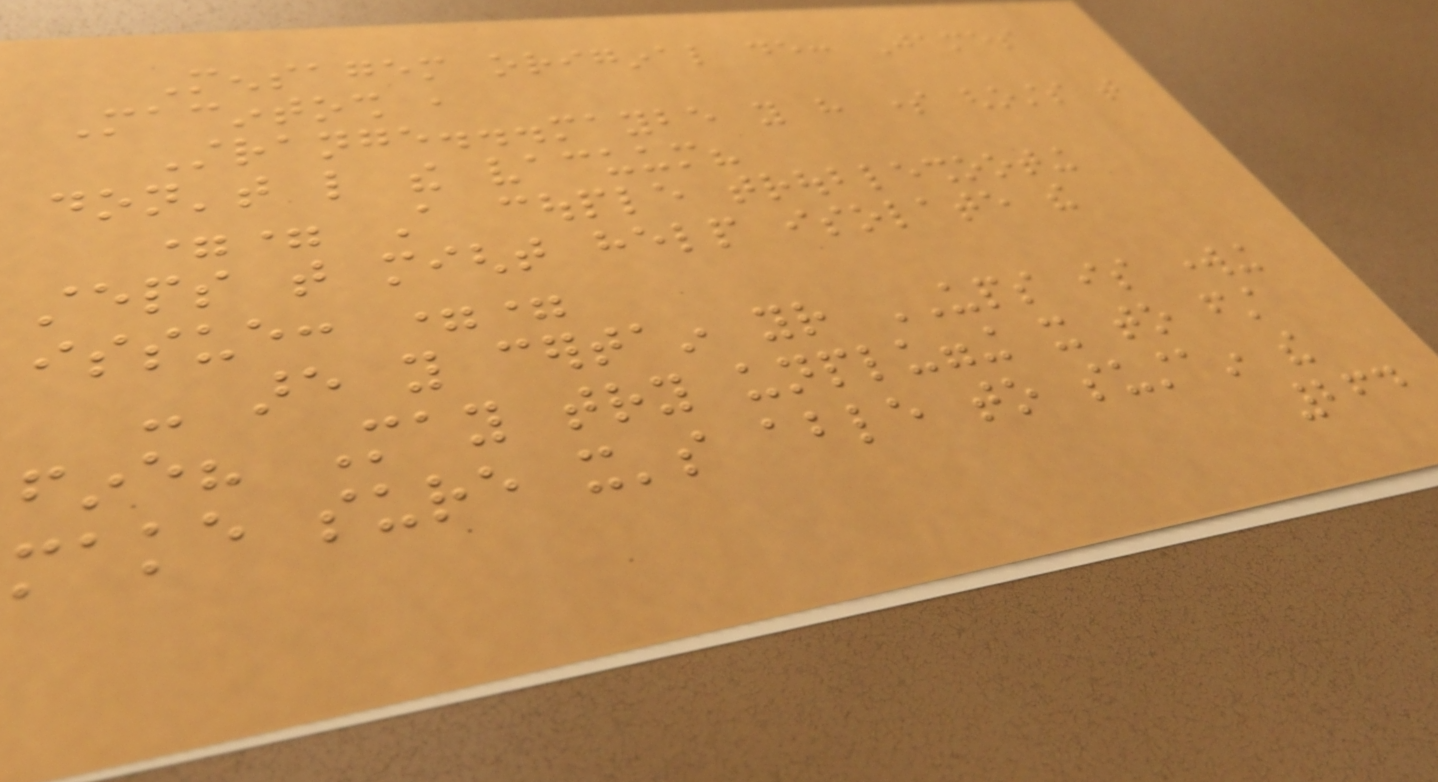Mensagem original de: James
Macintosh ,
Strange...maybe you have some ghosts that
don't like the vacuum?
== A couple troubleshooting
steps that might help isolate the
issue: ==
- are you certain your UPS is working
fine? May try unplugging it to first
make sure it's able to sustain the
264
